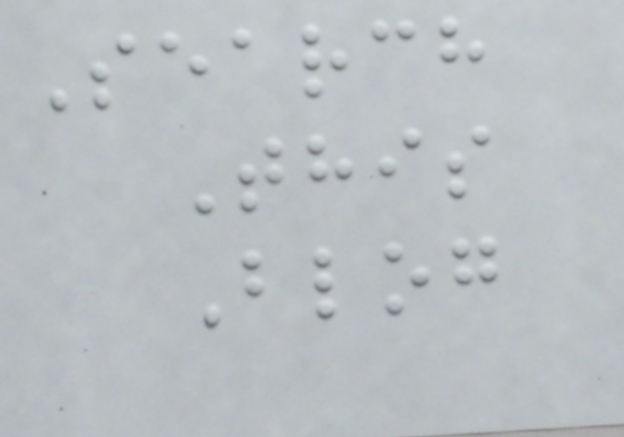Search
This
Blog
